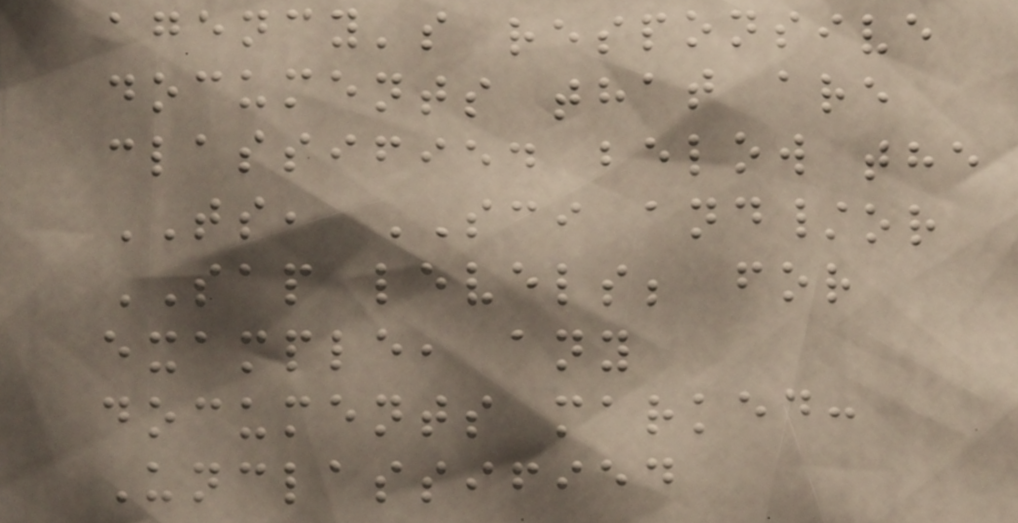agency's responsive
documents that are
classified below the
TS, SCI and/or
SAP levels; for
example, any
documents marked:
Unclassified
